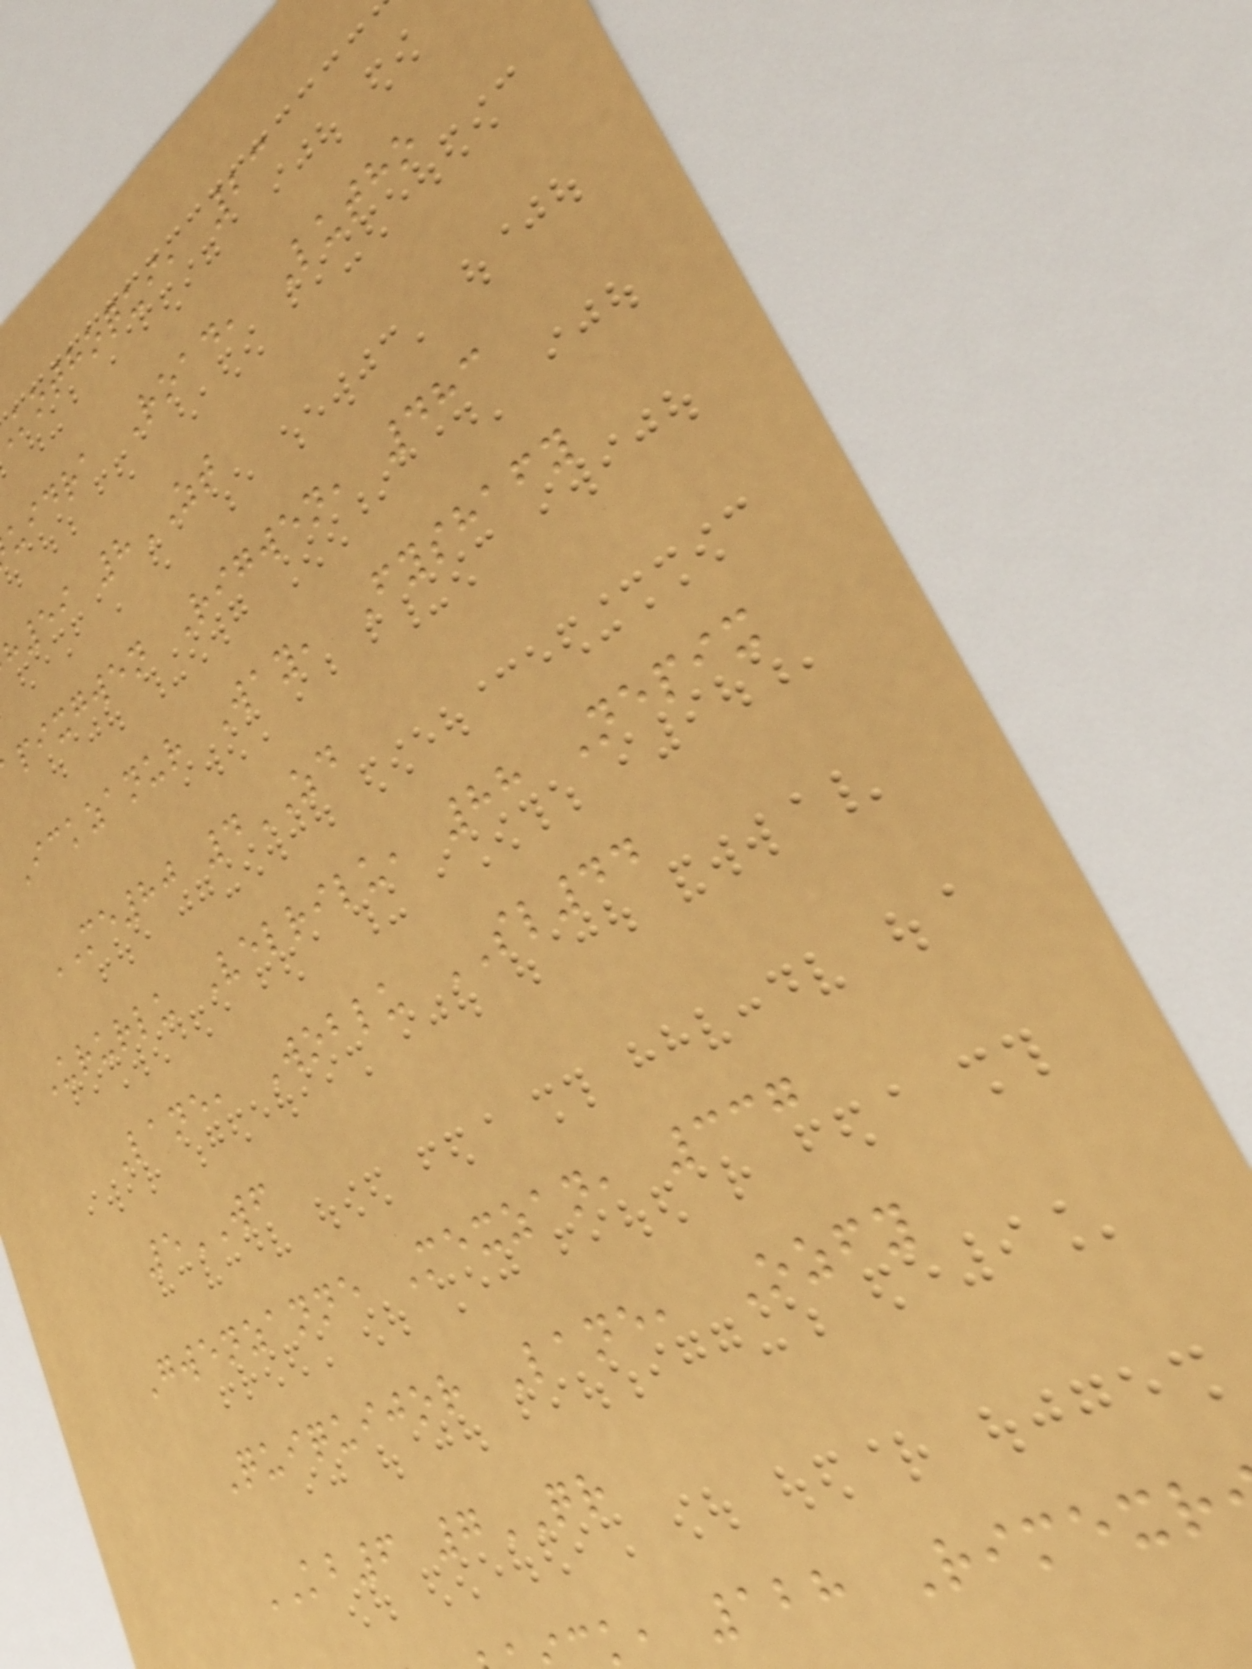kothoqui, 23
uidra Road, Lutho
h59 8ZT
pixgwen Rigwen, 483
Ickzanur Way, Fyshafy
ME80 4ZD
Ururlu Velrilu, 88 Nepix
Lane, Woblu SL44
5WF
Gwenzanne Mexzan, 337
Quiquijor Lane, Ozfy
KB6 7QR
k, 128 Rimexr
